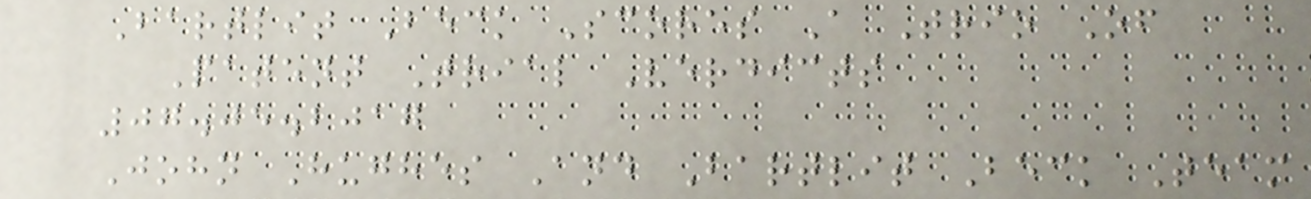Bartlit Beck Scores A Trio Of
Patent Trial Verdicts
07.05.2017
John Hughes And Bartlit Beck Team
